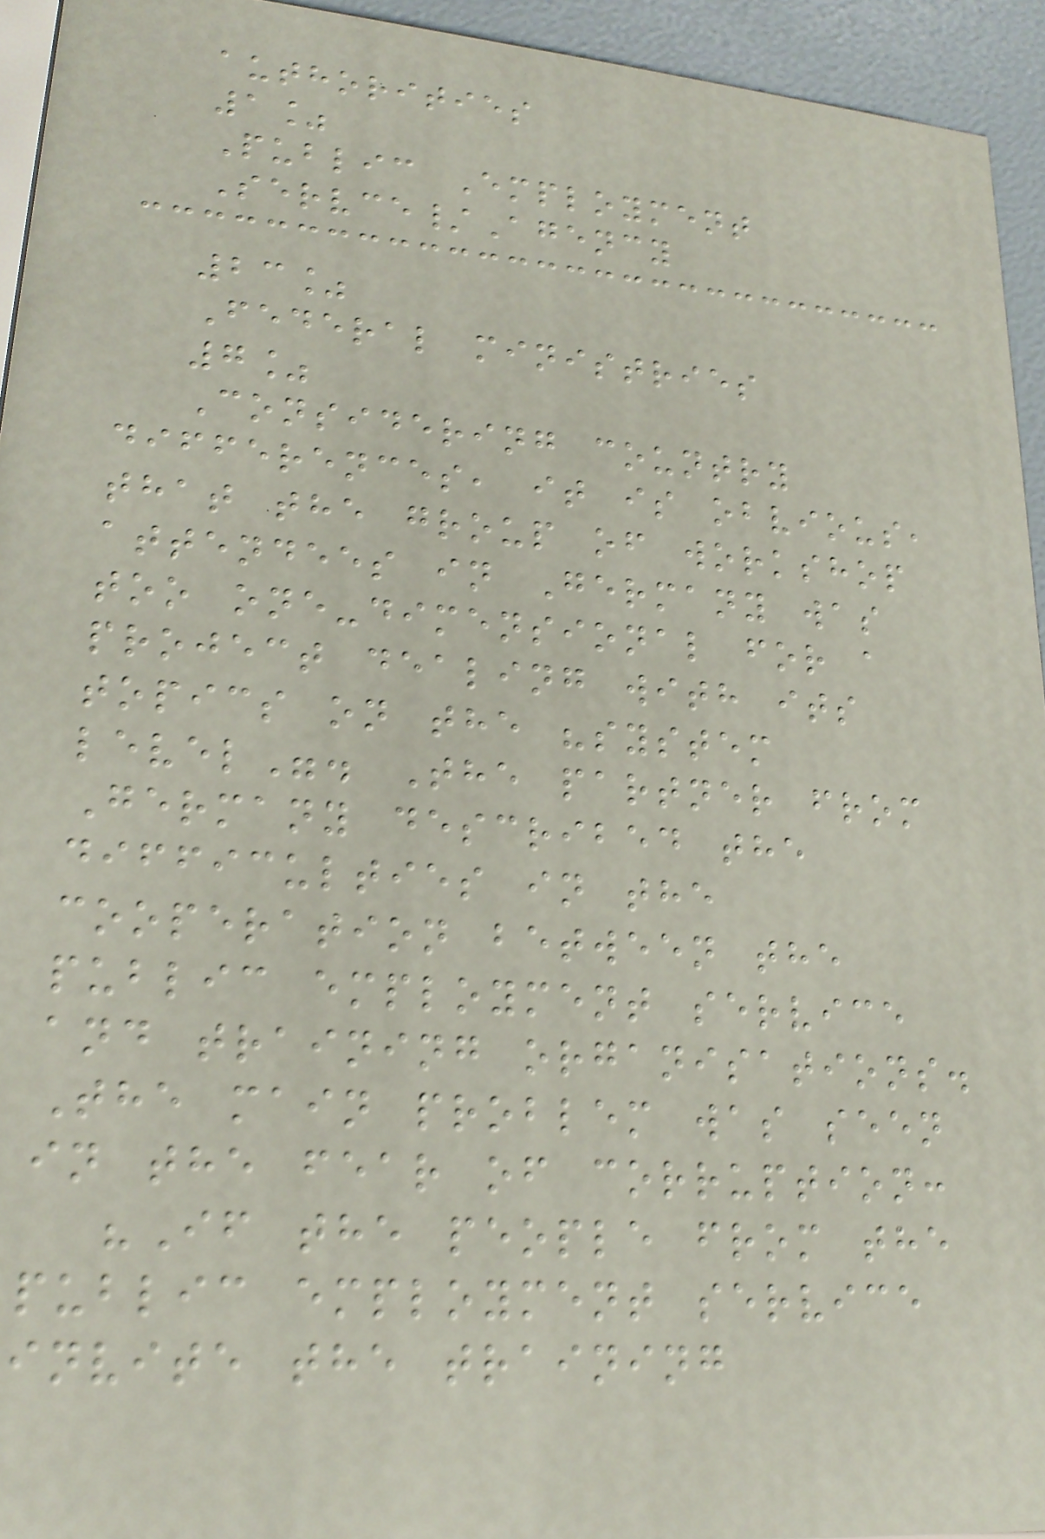authorities
1%
Public Employment
Servce/Agency
23%
Federal ministries
7%
Considering country
differences, it is obvious,
that the group of workshop
attendees in Germany was
too one-dimensional for a
project dealing with its
topics on the "system
level". The partner from
Germany described the
difficulties in the
cooperation between the
public employment service
and training organisations.
The main problem was seen
in the fear of corruption:
"If the people from the
public employment service
invite the training
